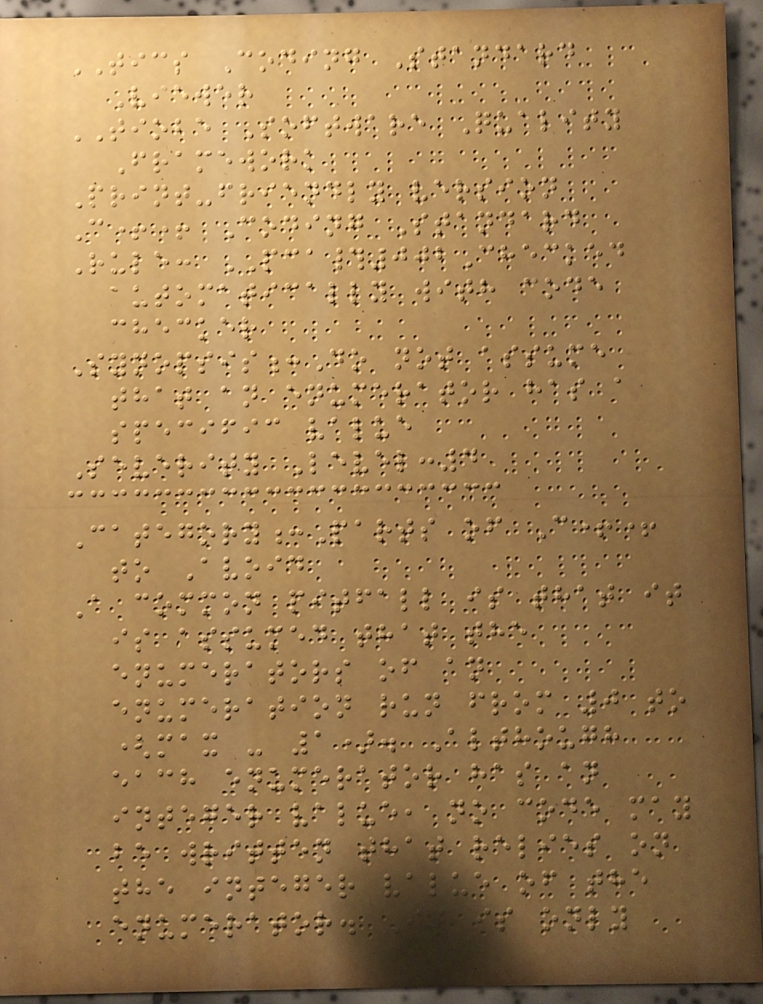TICS Coding Standard
Viewer
TIOBE Software Quality
Framework
Print-friendly version
C++ Coding Standard
Rule: PCA#002Checked
automatically with code
checker
Synopsis:Do not assume
that an enumerator has a
specific value
Severity Level:4
Category:Parts of C++
to Avoid
A common pitfall is that it
is assumed that the
enumerators of an
enumeration run from 0 to
(max - 1). Although
each enumerator has an
integer value, no code may
be written that relies on
the integer value of the
enumerator. It is only
